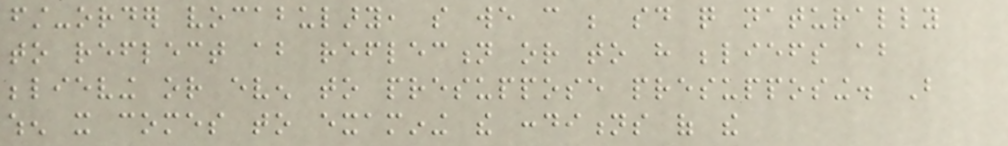first-order vocabulary, so we can be said quite naturally
to reflect about reflection or to have beliefs about
believing or even to presuppose presupposing. But
when it comes to examining the conditions of the
